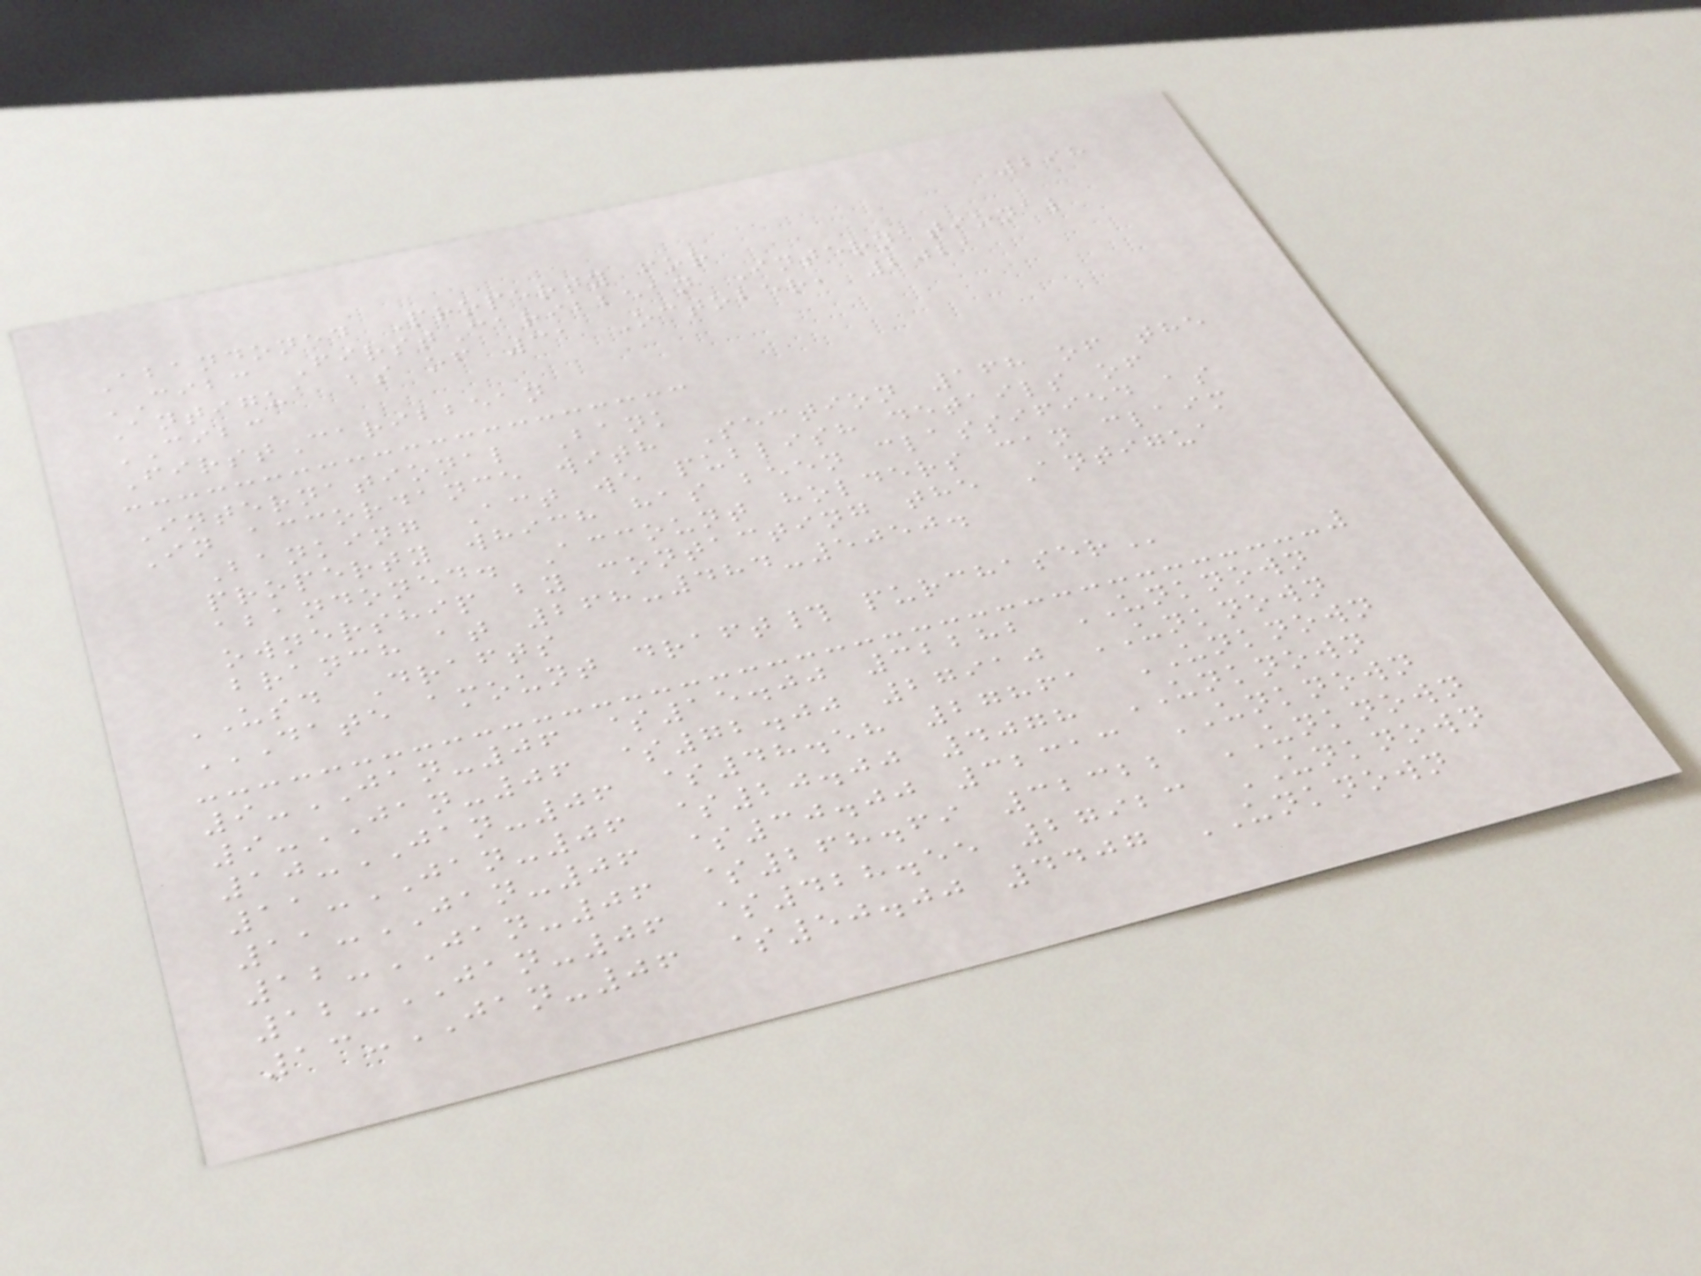298
Abandoned Property for
CIBC FirstCaribbean International
Antigua as of 31 October, 2021
CIBC
FirstCaribbean
International Bank
In accordance with Section 168 of the
Banking Act we publish details of
property which has been classified as
abandoned. Account holders can claim
ownership by contacting the Antigua
branch at 268-484-5050.
USD Drafts
DATE AMOUNT DRAFT# PURCHASER
9-JAN-06 $15.00 32282 UNKNOWN
9-JAN-06 $72.00 27910 UNKNOWN
10-JAN-06 $48.58 27861 UNKNOWN
11-JAN-06 $20.00 4078 UNKNOWN
11-JAN-06 $30.00 32313 UNKNOWN
12-JAN-06 $268.69 32322 UNKNOWN
12-JAN-06 $428.55 27923 UNKNOWN
13-JAN-06 $50.00 4407 UNKNOWN
